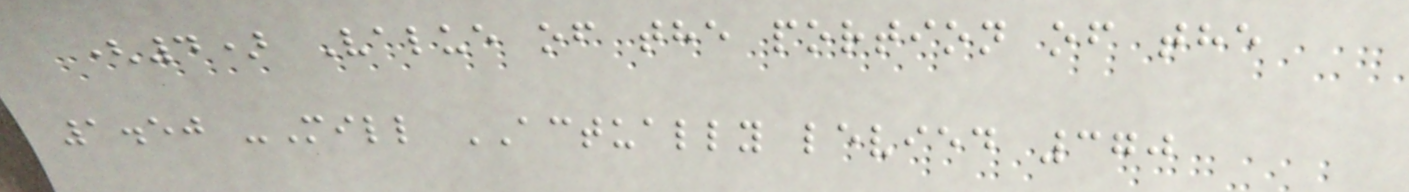(4) Value of the portion of the
1.50 -Mill ACTUALLY levied 370
